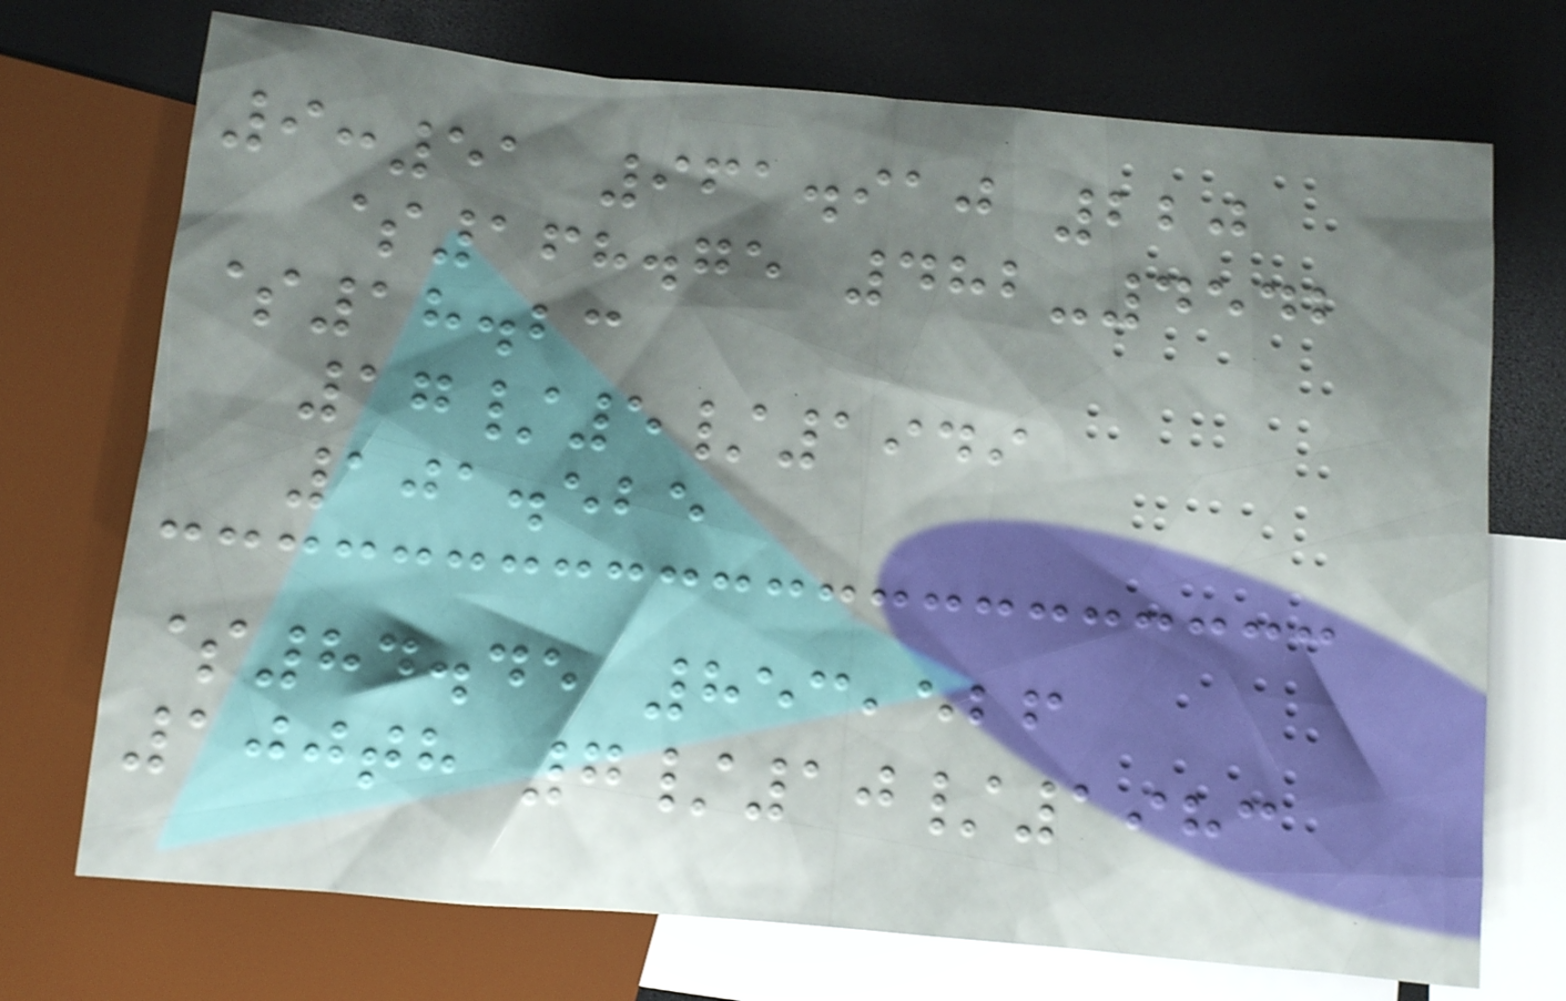9:51 961.910 220
$168.75 482-4542
$18.23
17/5/1949
101.525
$84.45 853,526
100th 7/10/1983
